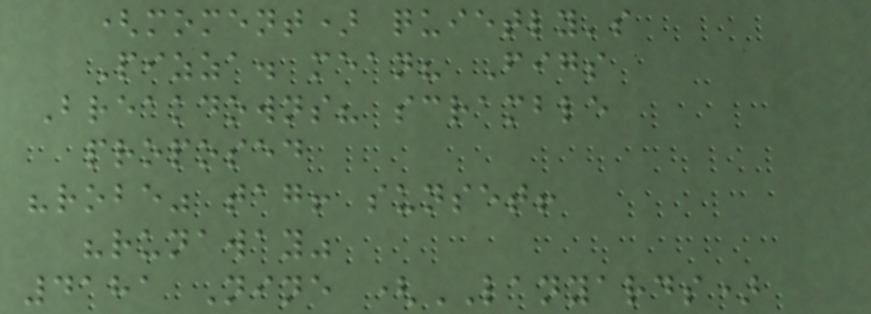(moment) quietly's
Pizza. mean? Figs
Breakdowns? scramble
proposed
"robe" tag! sunset!
"runaway"
4181 Nine (LANYARDS)
